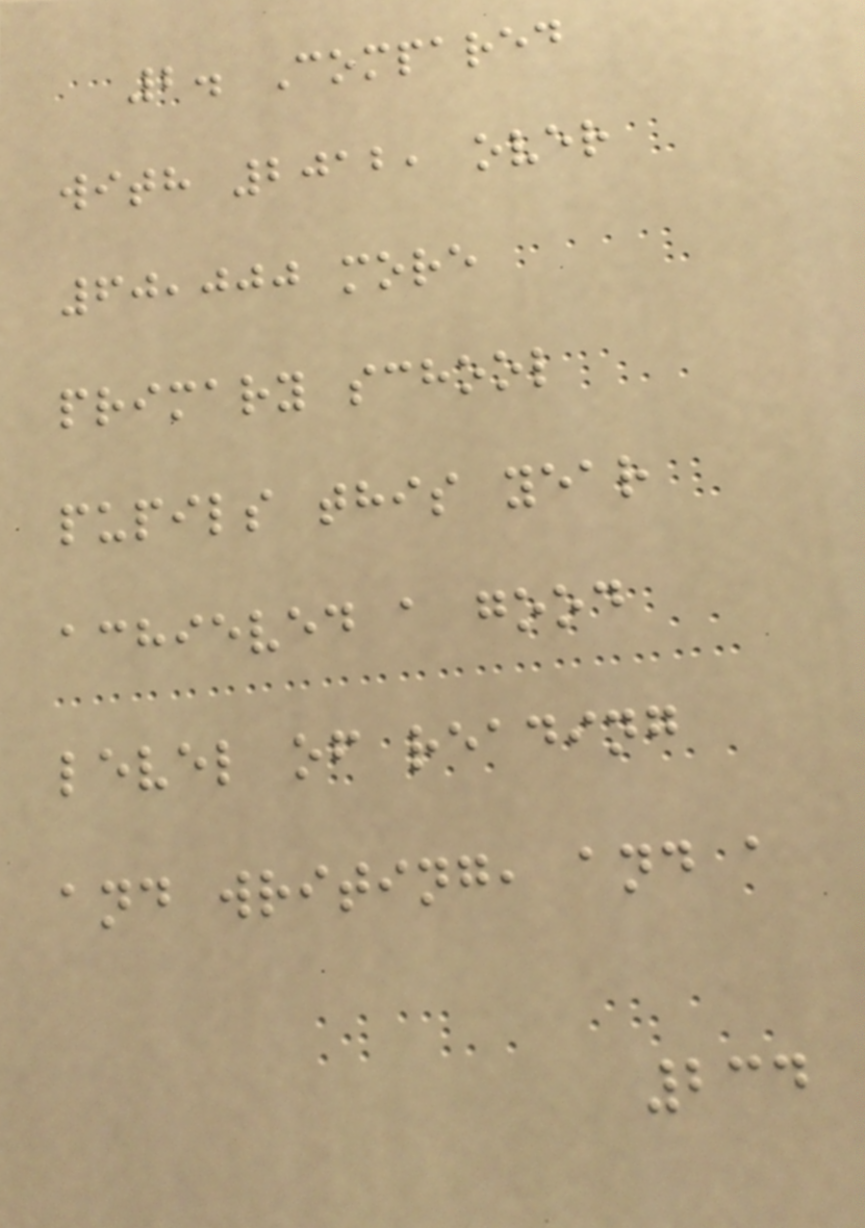2. Compared
with 2012, over
60,000 more
primary school
pupils this year
achieved a good
level of reading
and writing, and a
234
